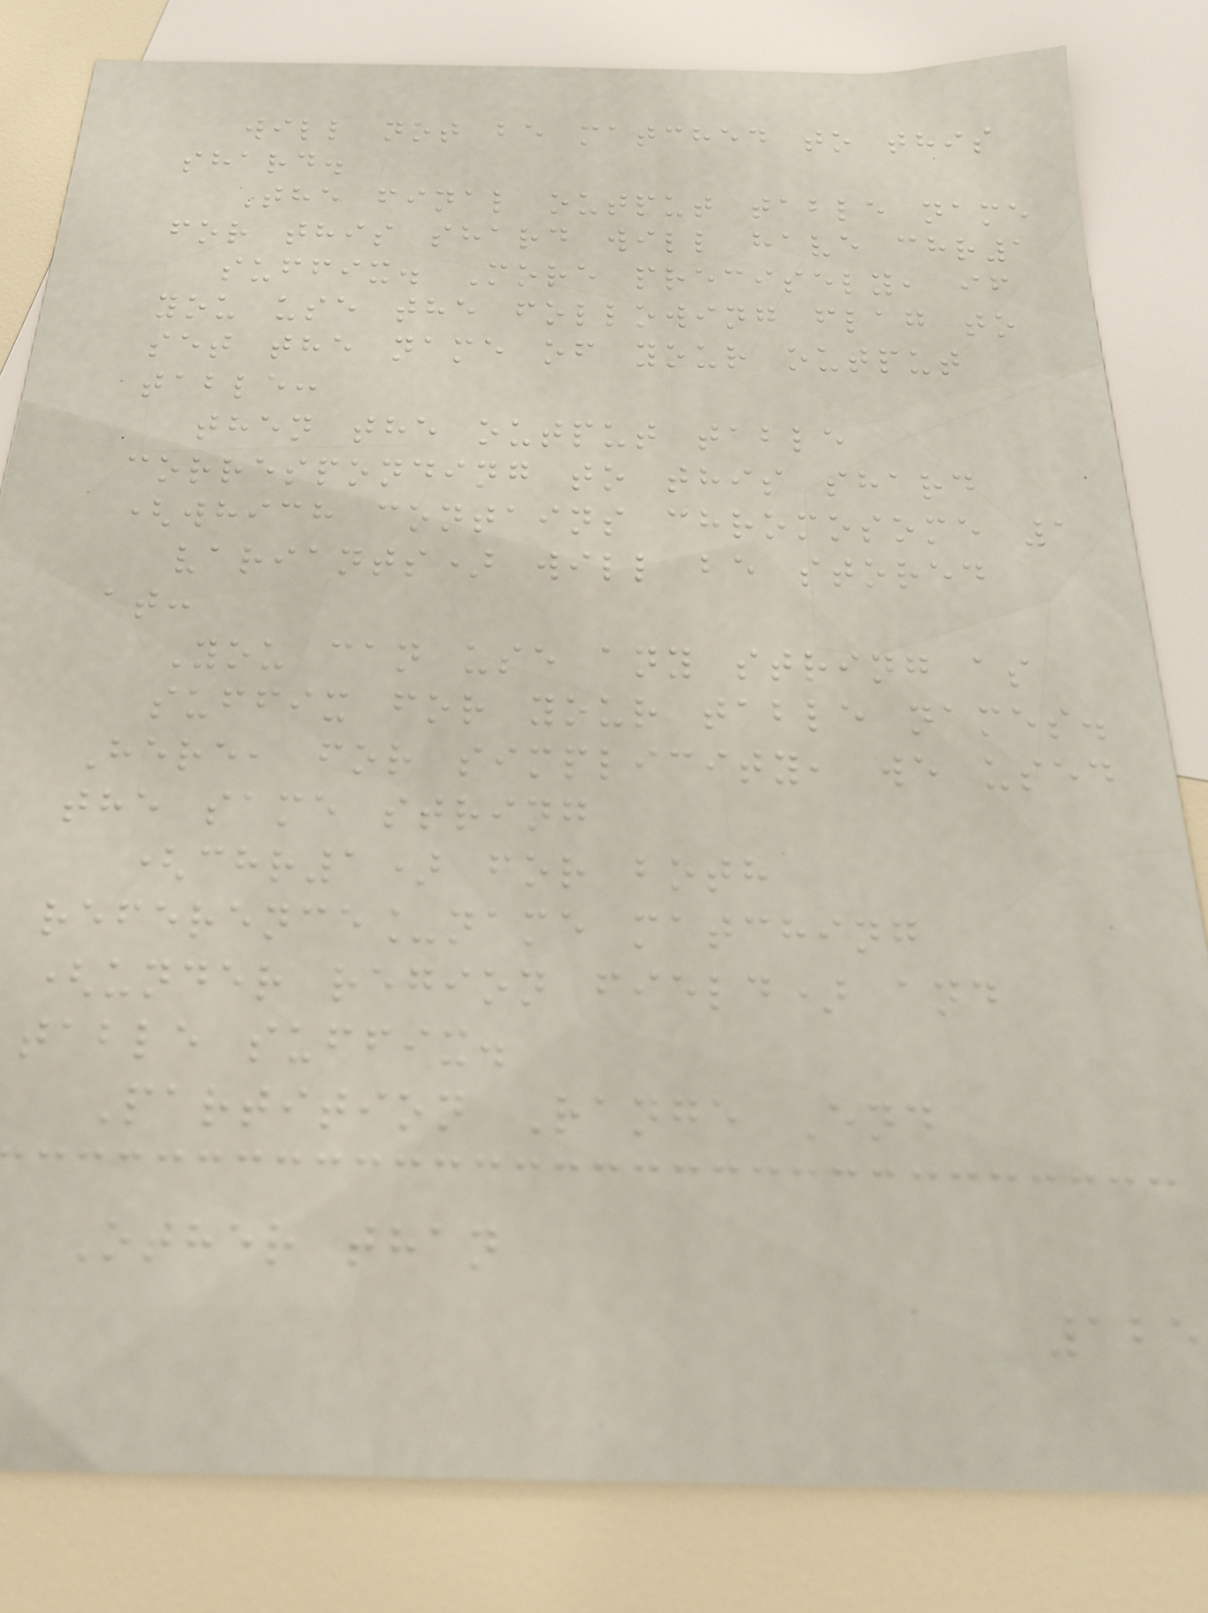will not be matched to this
shard.
The final output table name
for this shard will have chr1
suffix. More precisely, if
you use the following flag to
set the name of your output
table:
then the output table
corresponding to this shard
(which contains chromosome 1
variants) will be stored
at:
You can use any string as
suffix for your table names.
Here, for simplicity, we used
the same string
(chr1) for both
reference_name matching
(under region field) and
table suffix.
Partition Range End
Other than
125
